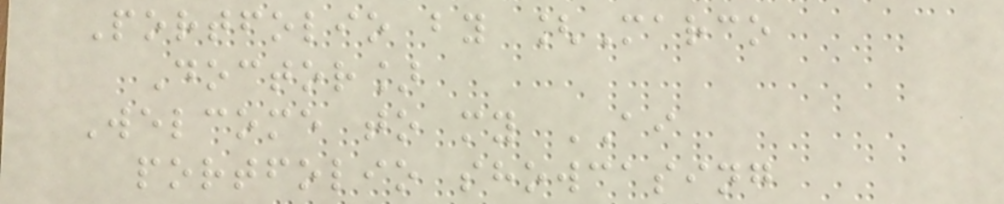Portfolio by [Marco
Doctor]
Welcome to my AI
portfolio showcasing
